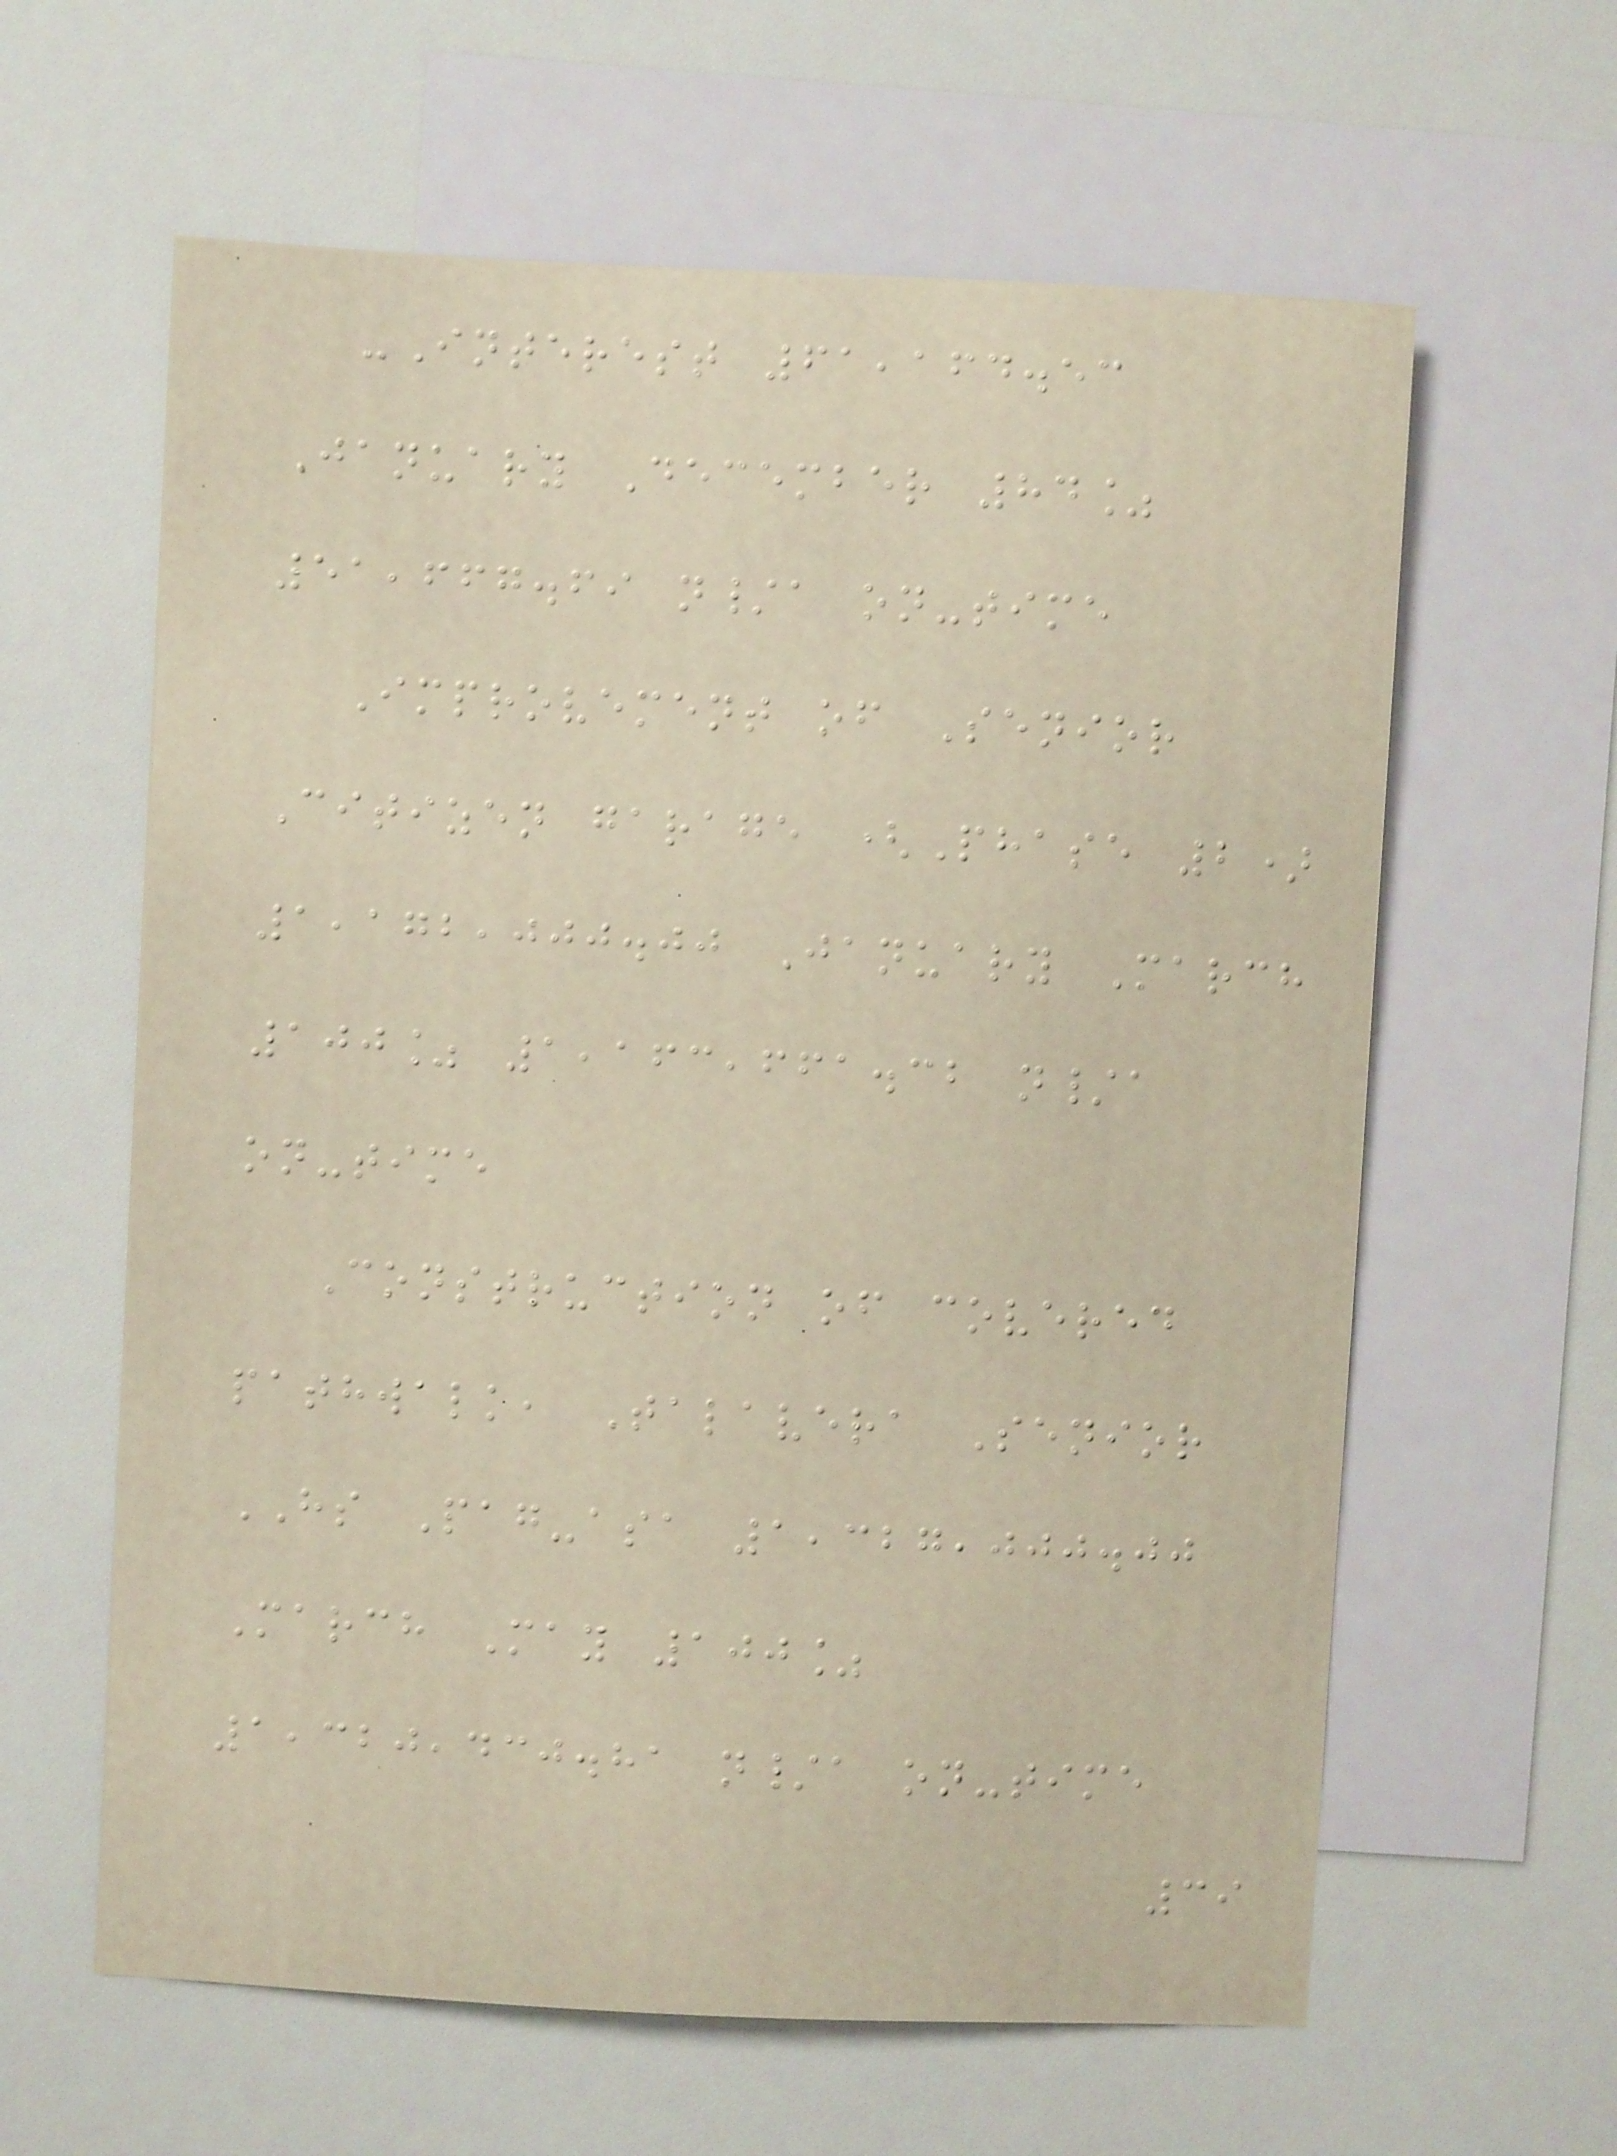-Interest 61,164.53
January December 84%
51,667.69 n/a on-time
Improvement of Senior
Citizen garage (Phase 2)
1,172,000.00 January March
100% 1,163,661.32 n/a
on-time
Construction of covered
pathwalk, Talavera Senior
HS Pag-asa 1,327,000.00
March May 100%
1,320,430.81 n/a on-time
39
